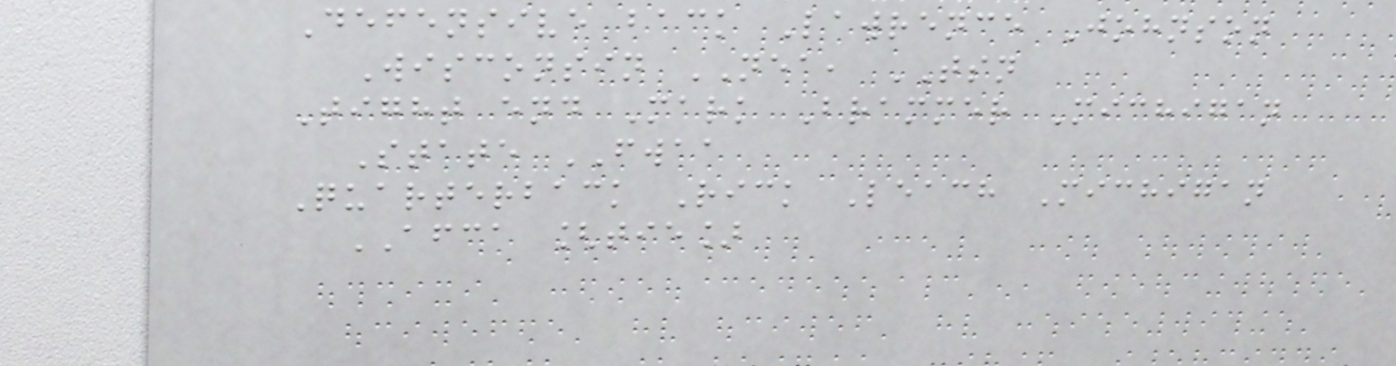Defensive back Lawrence Johnson
Wisconsin NEA, TSN
Tight end Mark Brammer Michigan
State FWAA
Quarterback Rick Leach Michigan
AFCA [tie]
